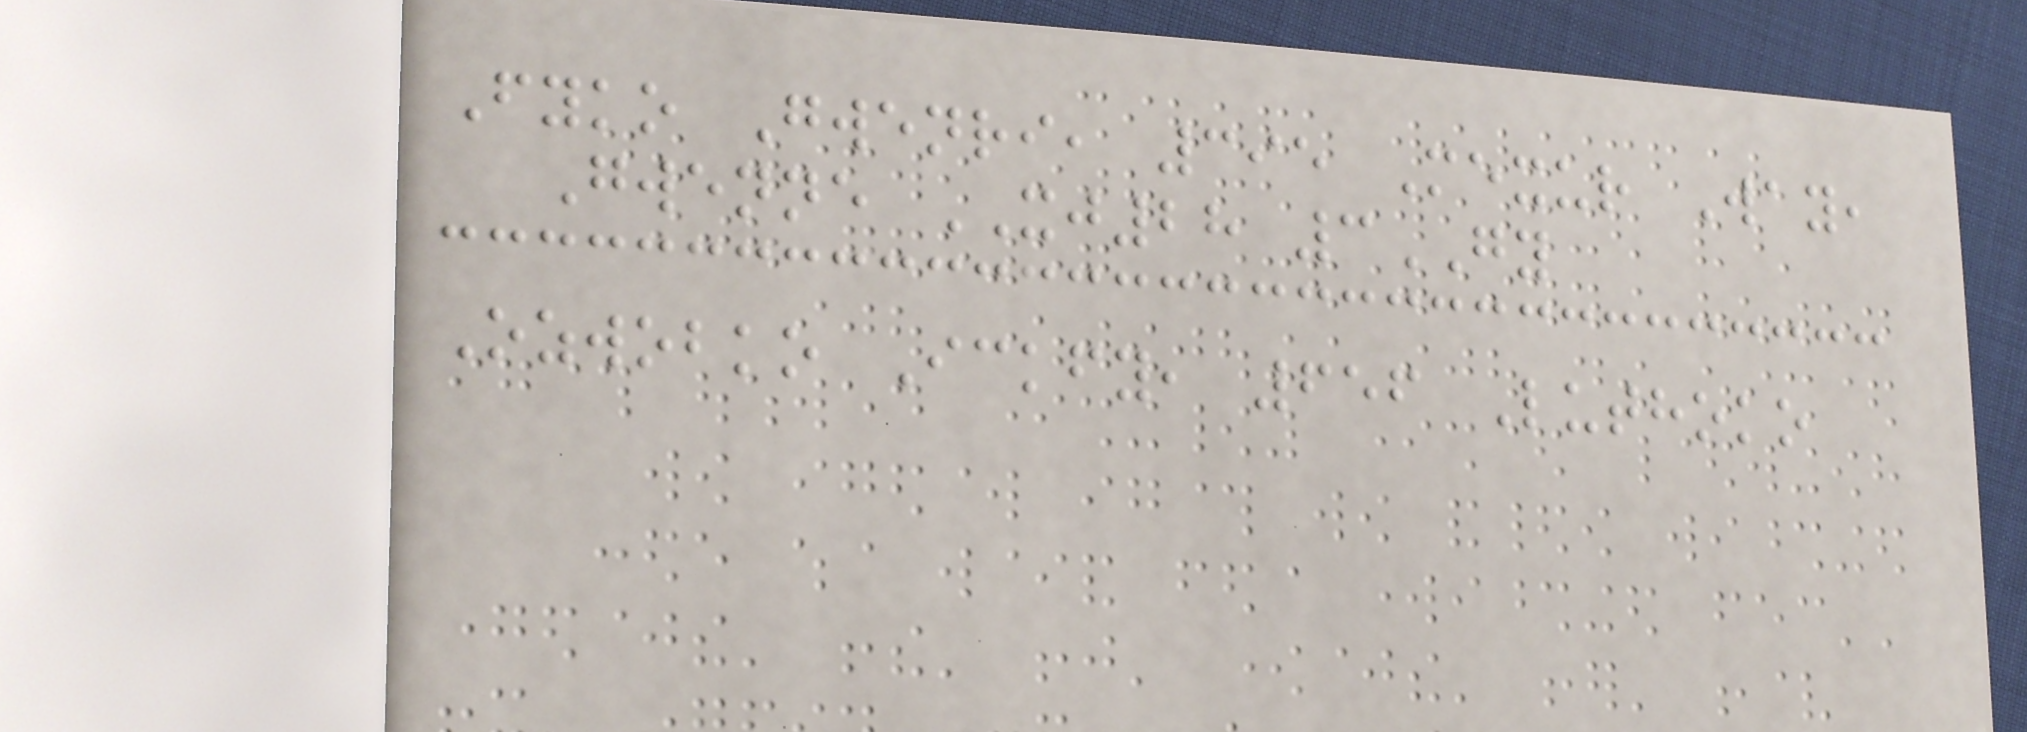Fyko Gwenri, 395 Mexur Way,
Gwenne XJ28 3GY
Ozwobko Ickfy, 656 Luthoko
